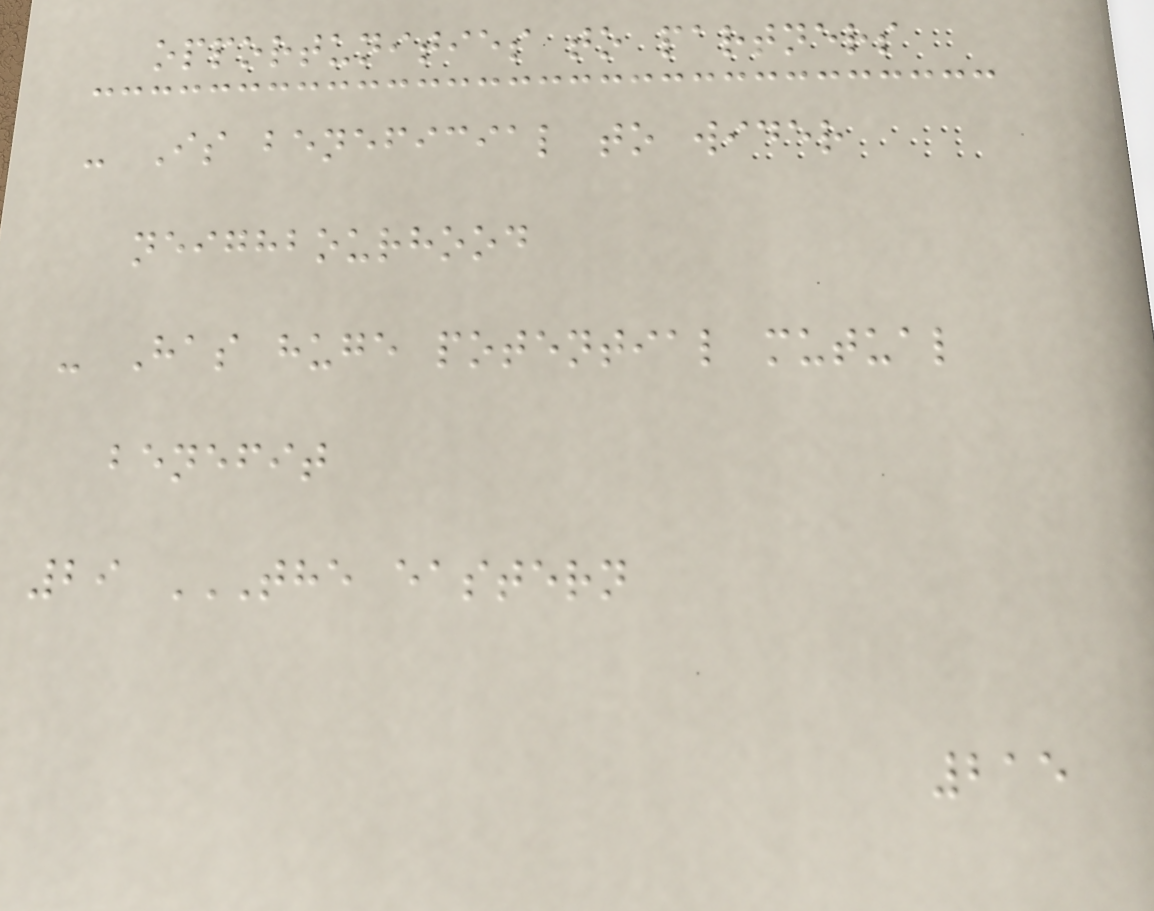opportunities to partners
- Is beneficial to wider
neighbourhood
- Has huge potential mutual
benefit
29 THE EASTERN
215
